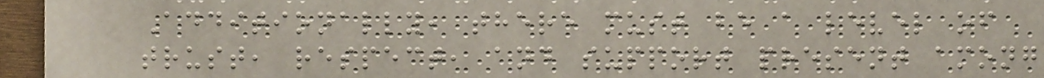Additionally, there must be a level of
trust, respect, and support present among
